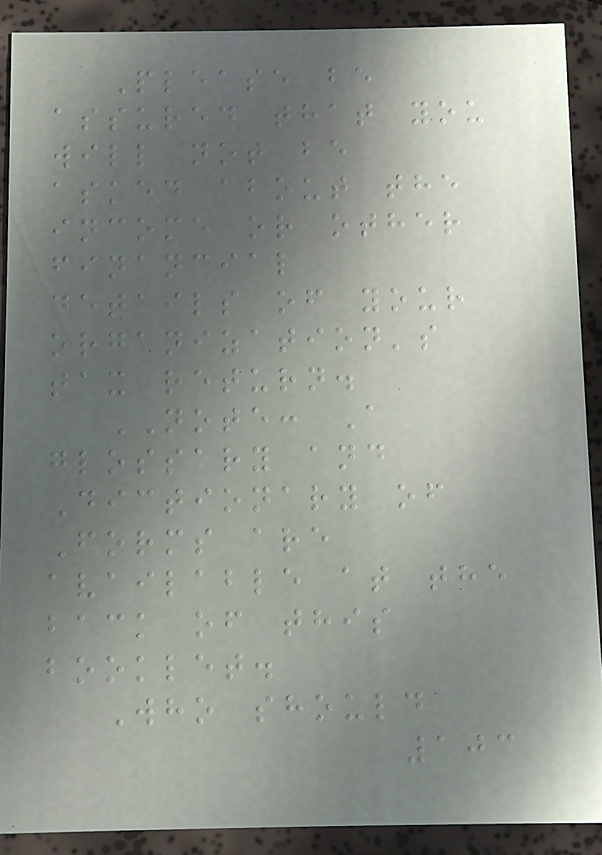Please be
assured that you
will not be
asked about the
income or other
financial
details of your
organization's
tax return.
NOTE: A
glossary and
Dictionary of
Forms are
available at the
back of this
booklet.
Who should
103
